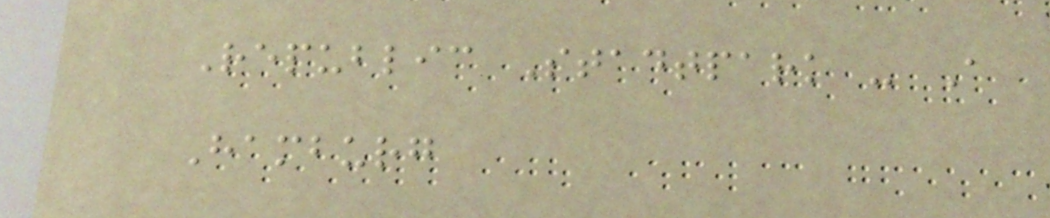Republic Stadtpark - A
Hamburg
